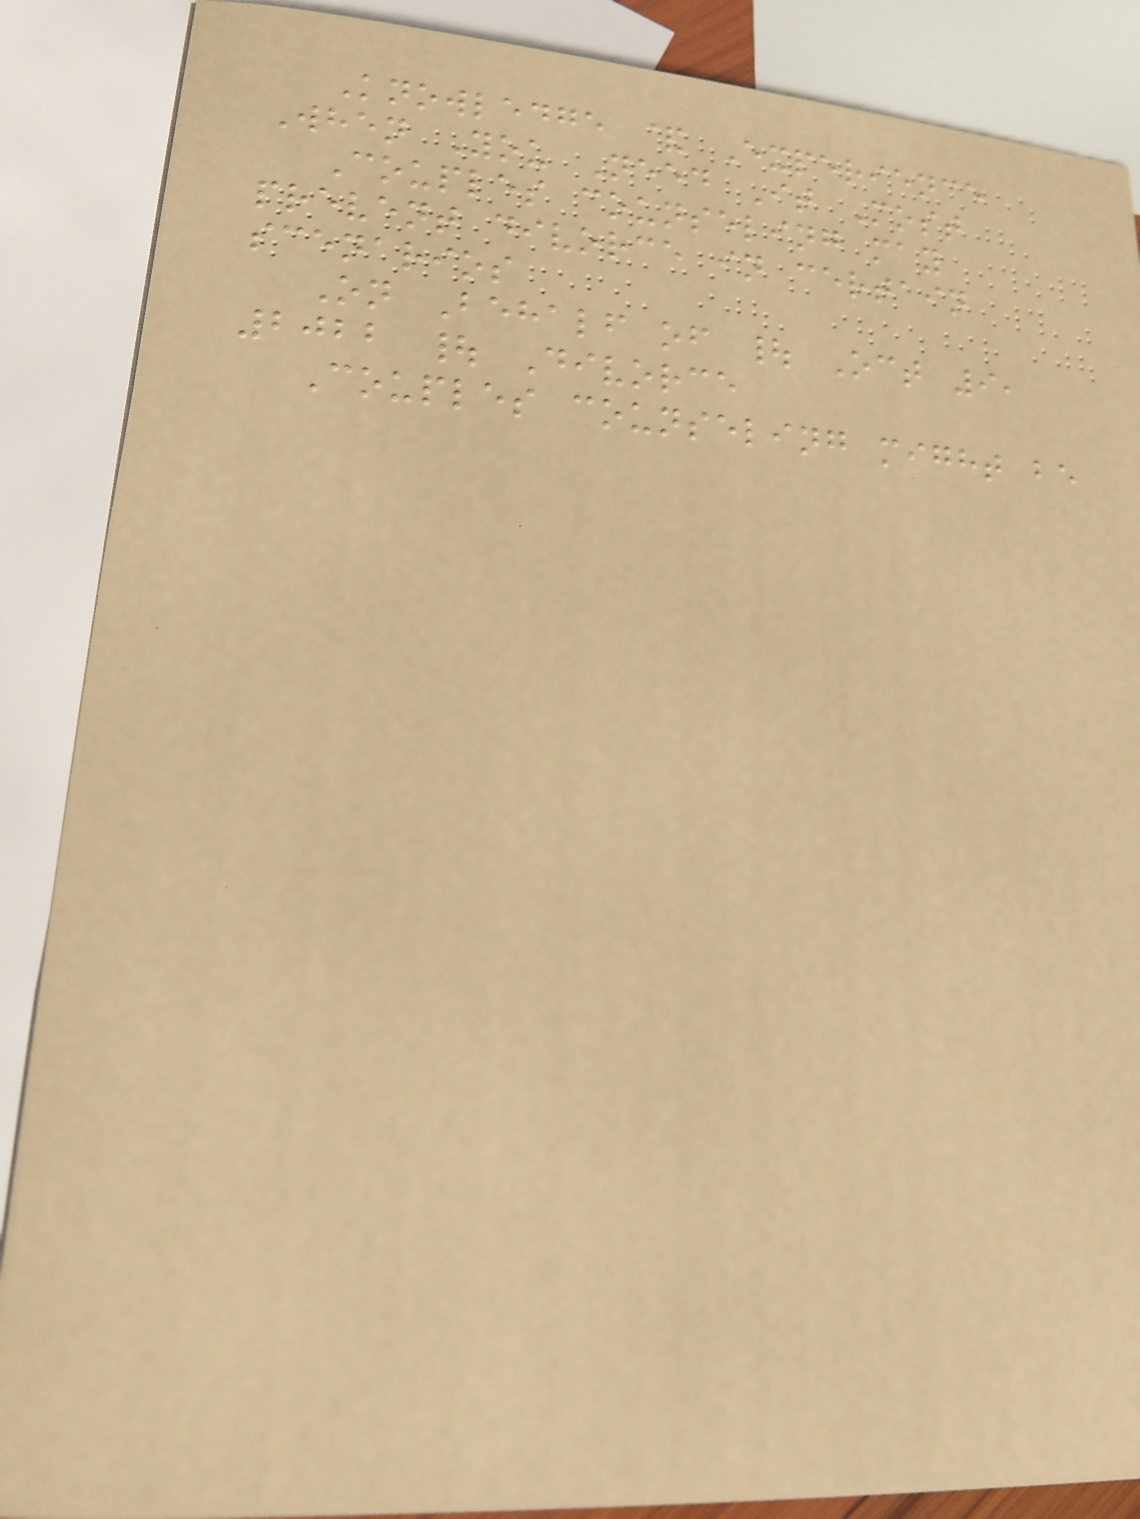Knowledge & Experience
When You Need It Most
Couples counseling may
prevent divorce in certain
scenarios
On Behalf of | Oct 9,
2022 | Divorce
Couples counseling might be
